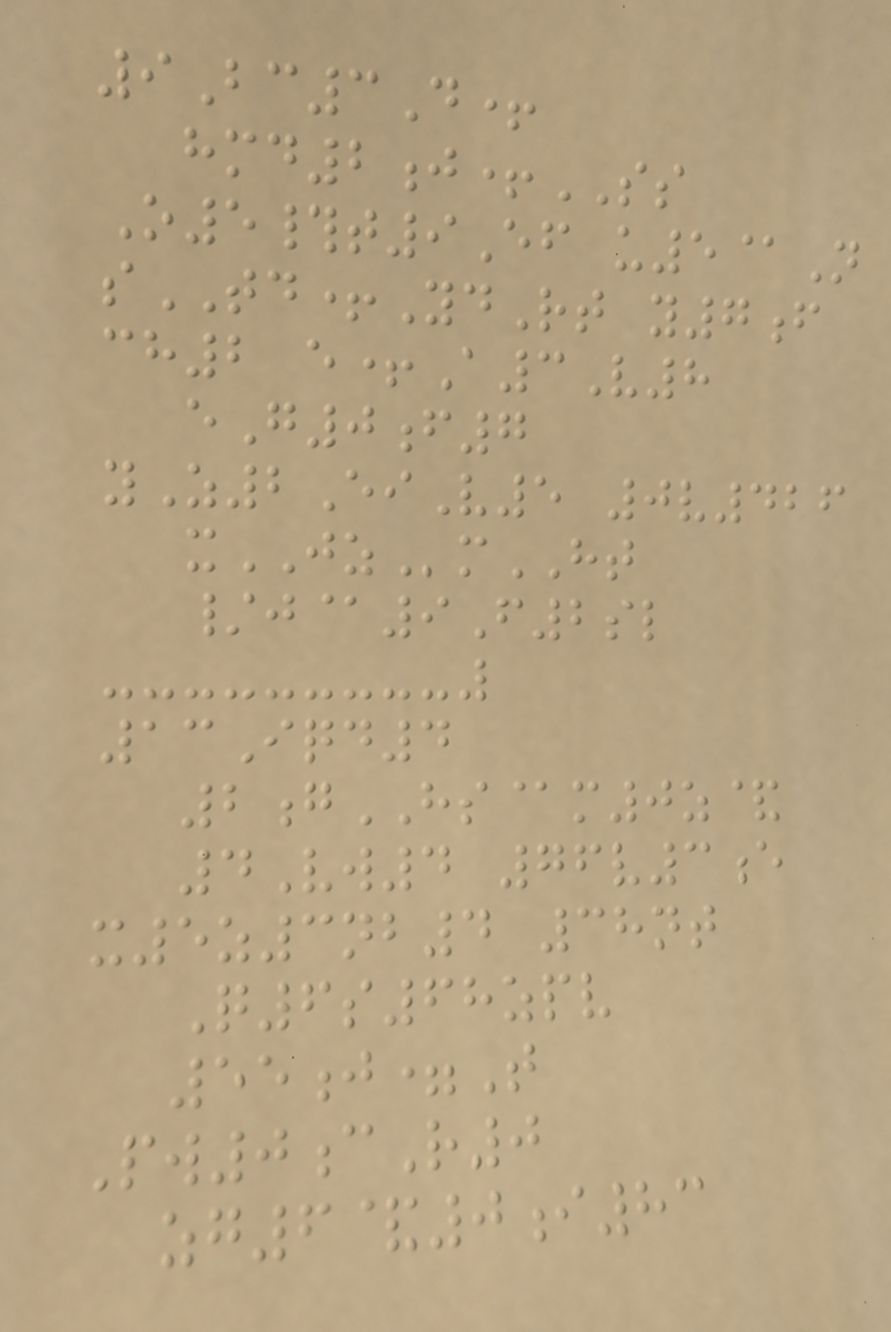9Bc3D+
hmd2j+SS
O5#t9Ef u5@N
sTD+YdRt y7f
ch2 e+A3V8
eG0f7
yZ2EiV5 0v426
xJZmHT
/j@9F2sl
13Iqd4
2gHS@m0z&
4Vw4 76v3e
x5z3nb4 38nt
Q6s68zpv
55j=T
Pw0cR0
zg6&0i83
